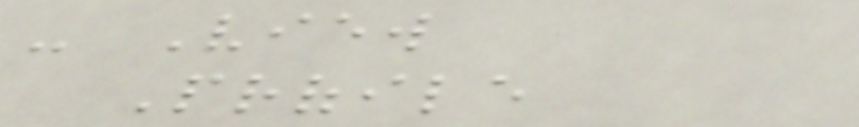- View
Profile
